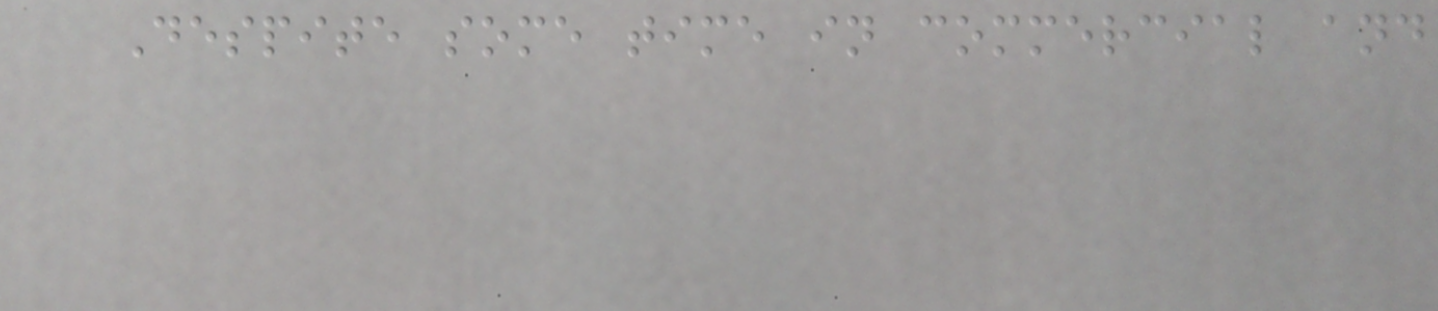Despite some time in commercial and
